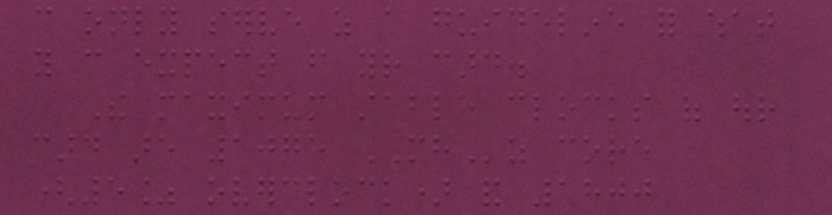can only serve as a guideline for what
you can expect from your card.
The maximum stable clocks of our
card are 1075 MHz core
(5% overclock) and 1800
